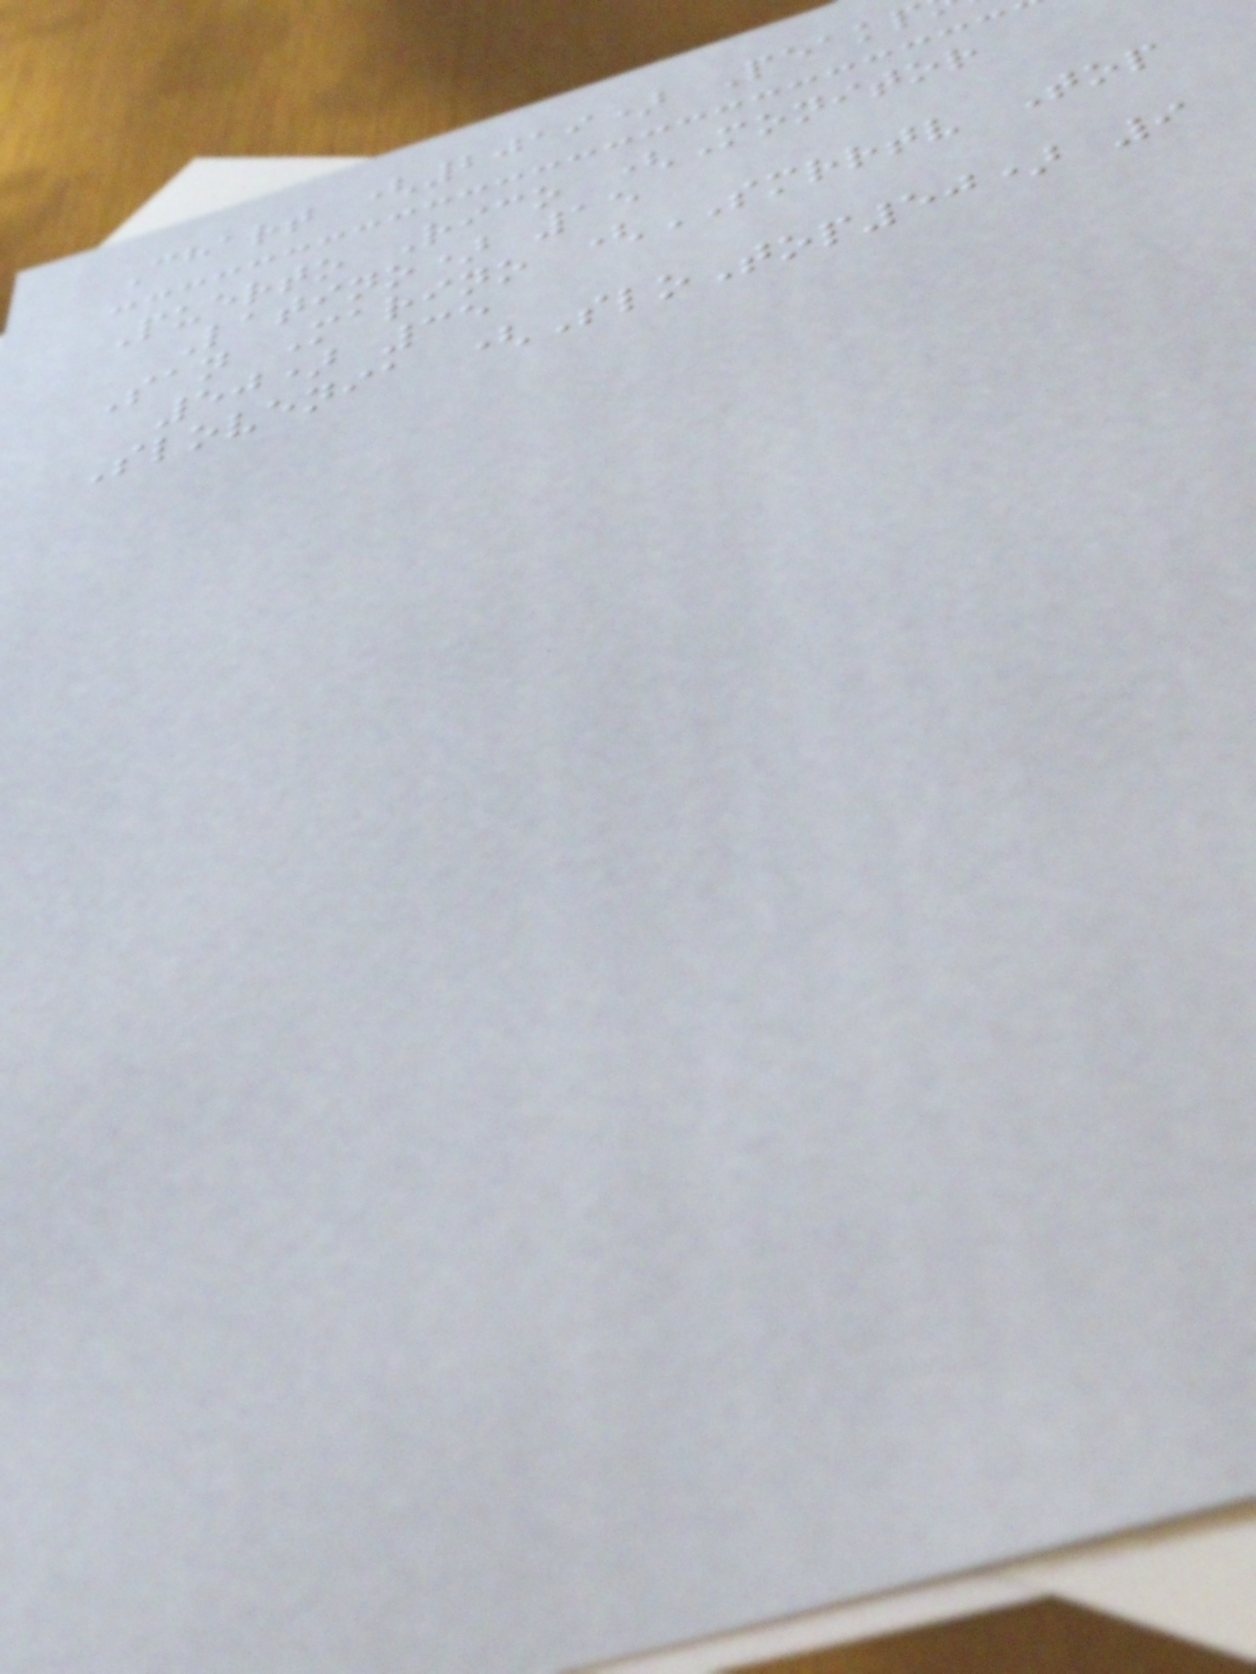Chart (2019) Peakp
Puerto Rico (Monitor
Latino) 15
San Marino (SMRRTV Top
50) 35
Slovenia (SloTop50) 9
